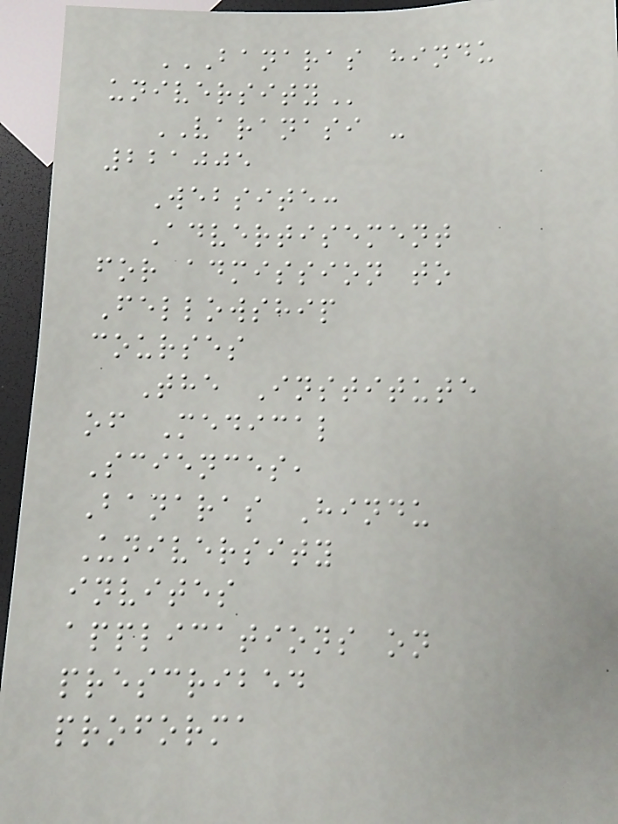BANARAS HINDU
UNIVERSITY
VARANASI -
221005
Website:
Advertisement
for admission to
Fellowship
courses
The Institute
of Medical
Sciences,
Banaras Hindu
University
invites
applications on
prescribed
proforma
